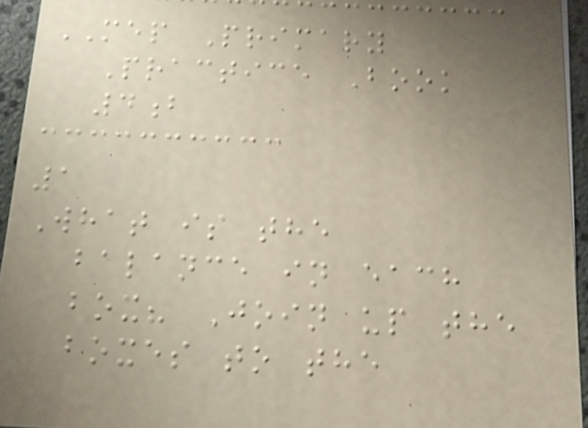MEP Primary
Practice Book
4b
1
What is the
balance in each
box? Join up the
boxes to the
